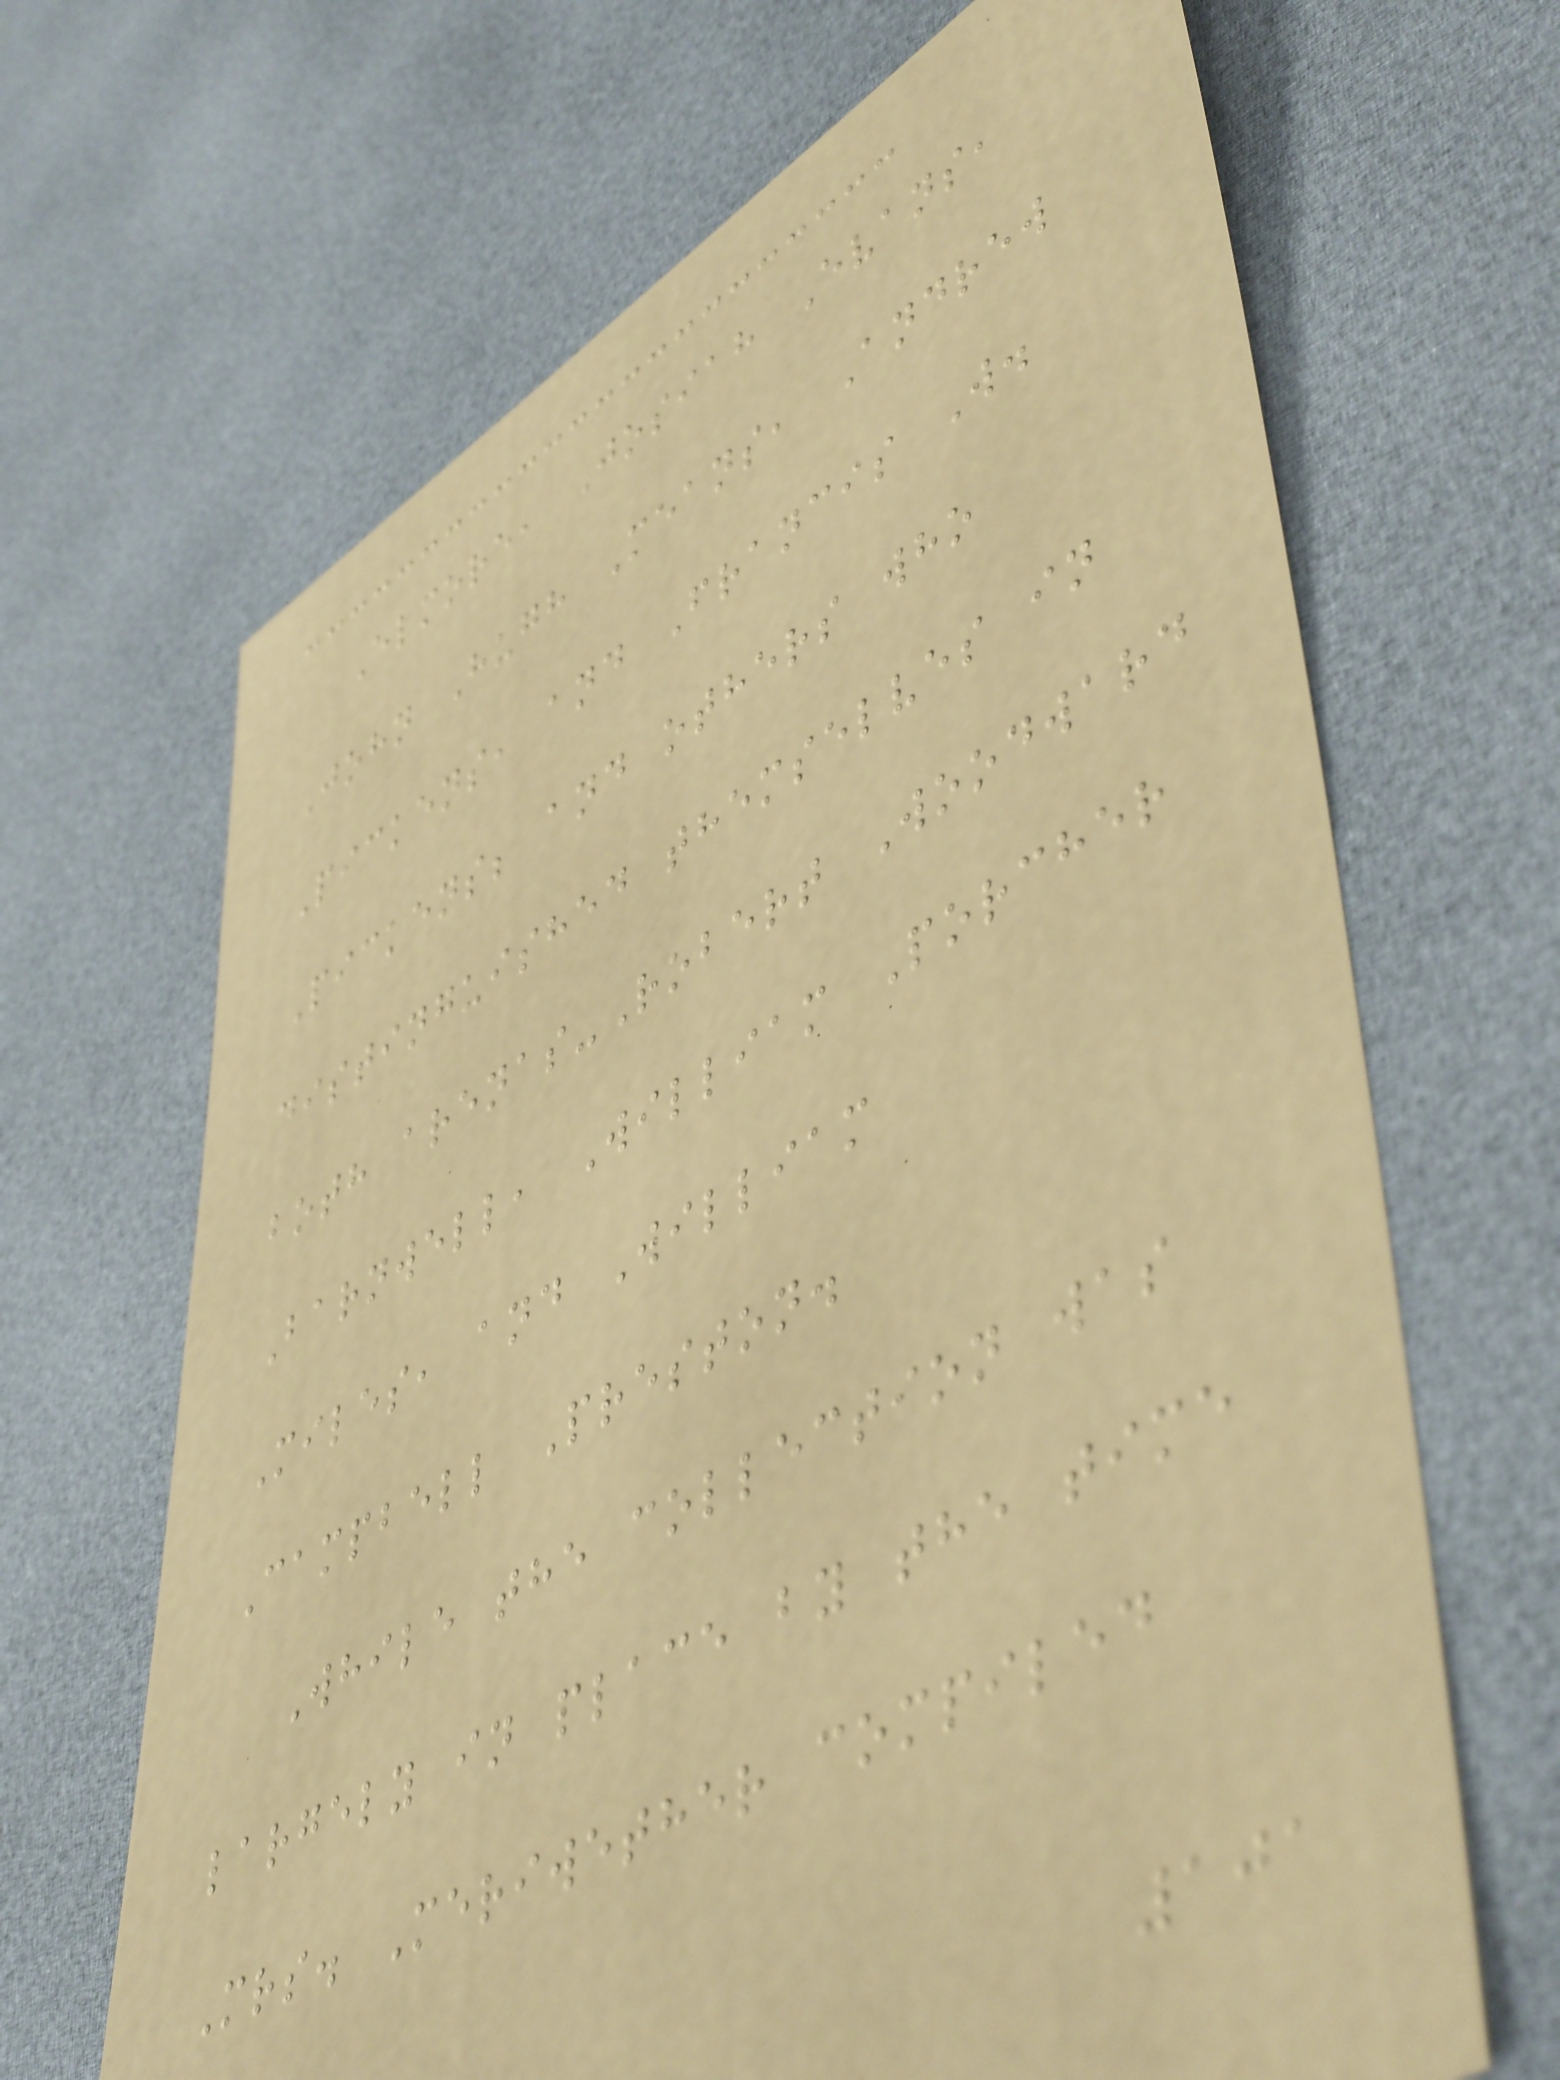Elmore, Josiah Evans,
John Hugh Means, Andrew
Pickens, and Francis W.
Pickens; and others who
distinguished themselves in
both arenas-Robert Woodward
Barnwell, William Porcher
Miles, and William
Campbell Preston.
While the collection was
largely in place by the time
Mrs. Meriwether compiled
101
